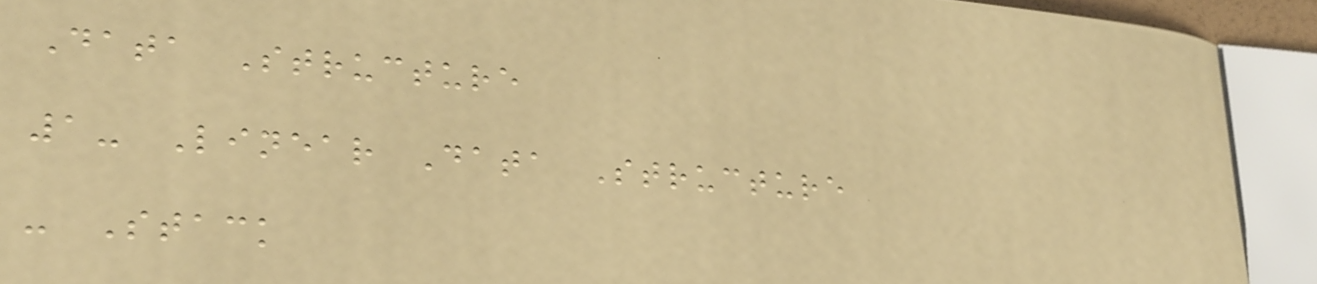Data Structure
1- Linear Data Structure
- Stack
